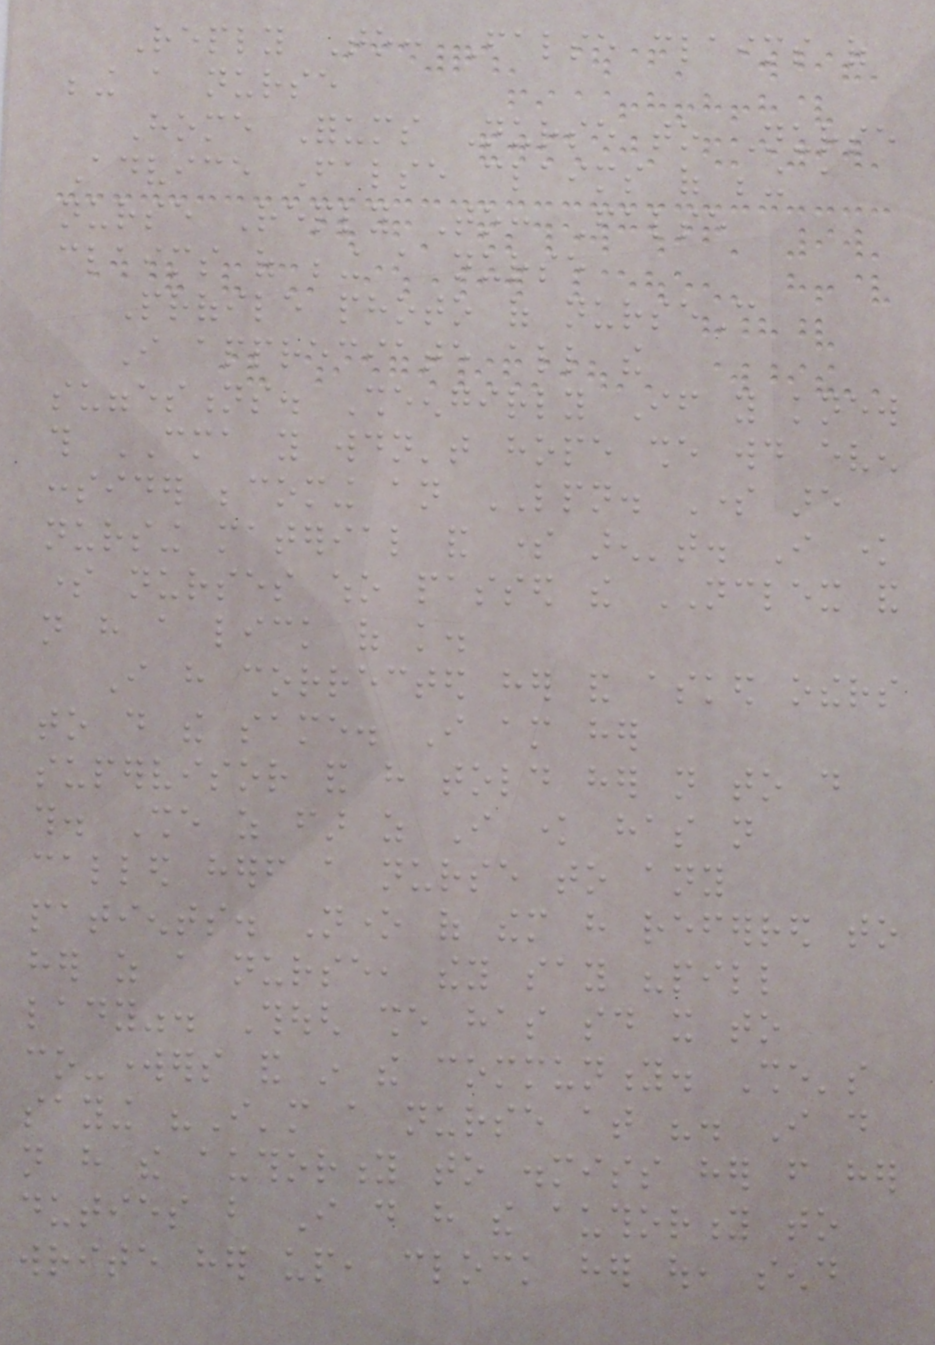Reply To: False claims of
being a nurse
Home Forums Nurse to Nurse
Advice False claims of being a
nurse Reply To: False
claims of being a nurse
Profile photo of nurseC
I appreciate all the
suggestions. Sheengirly If you knew
this CMA you wouldn't hope she would even
consider becoming an LPN. Some are
nursing material and some aren't. I know
some nurses who passed the NCLEX and
not have a lick of knowledge.
I have corrected her and asked others
to do the same. I am her
supervisor and have told her not to do
this. She as far as I know has not
called herself a nurse to any
patients. None of them have referred to
her as a nurse, they say "pill
lady". Though she has said it to
co-workers and in the community. She's
saying "I'm a nurse at ". I do
not have the authority to dismiss her from her
duties but I do have the authority to
write her up, clock her out, send
